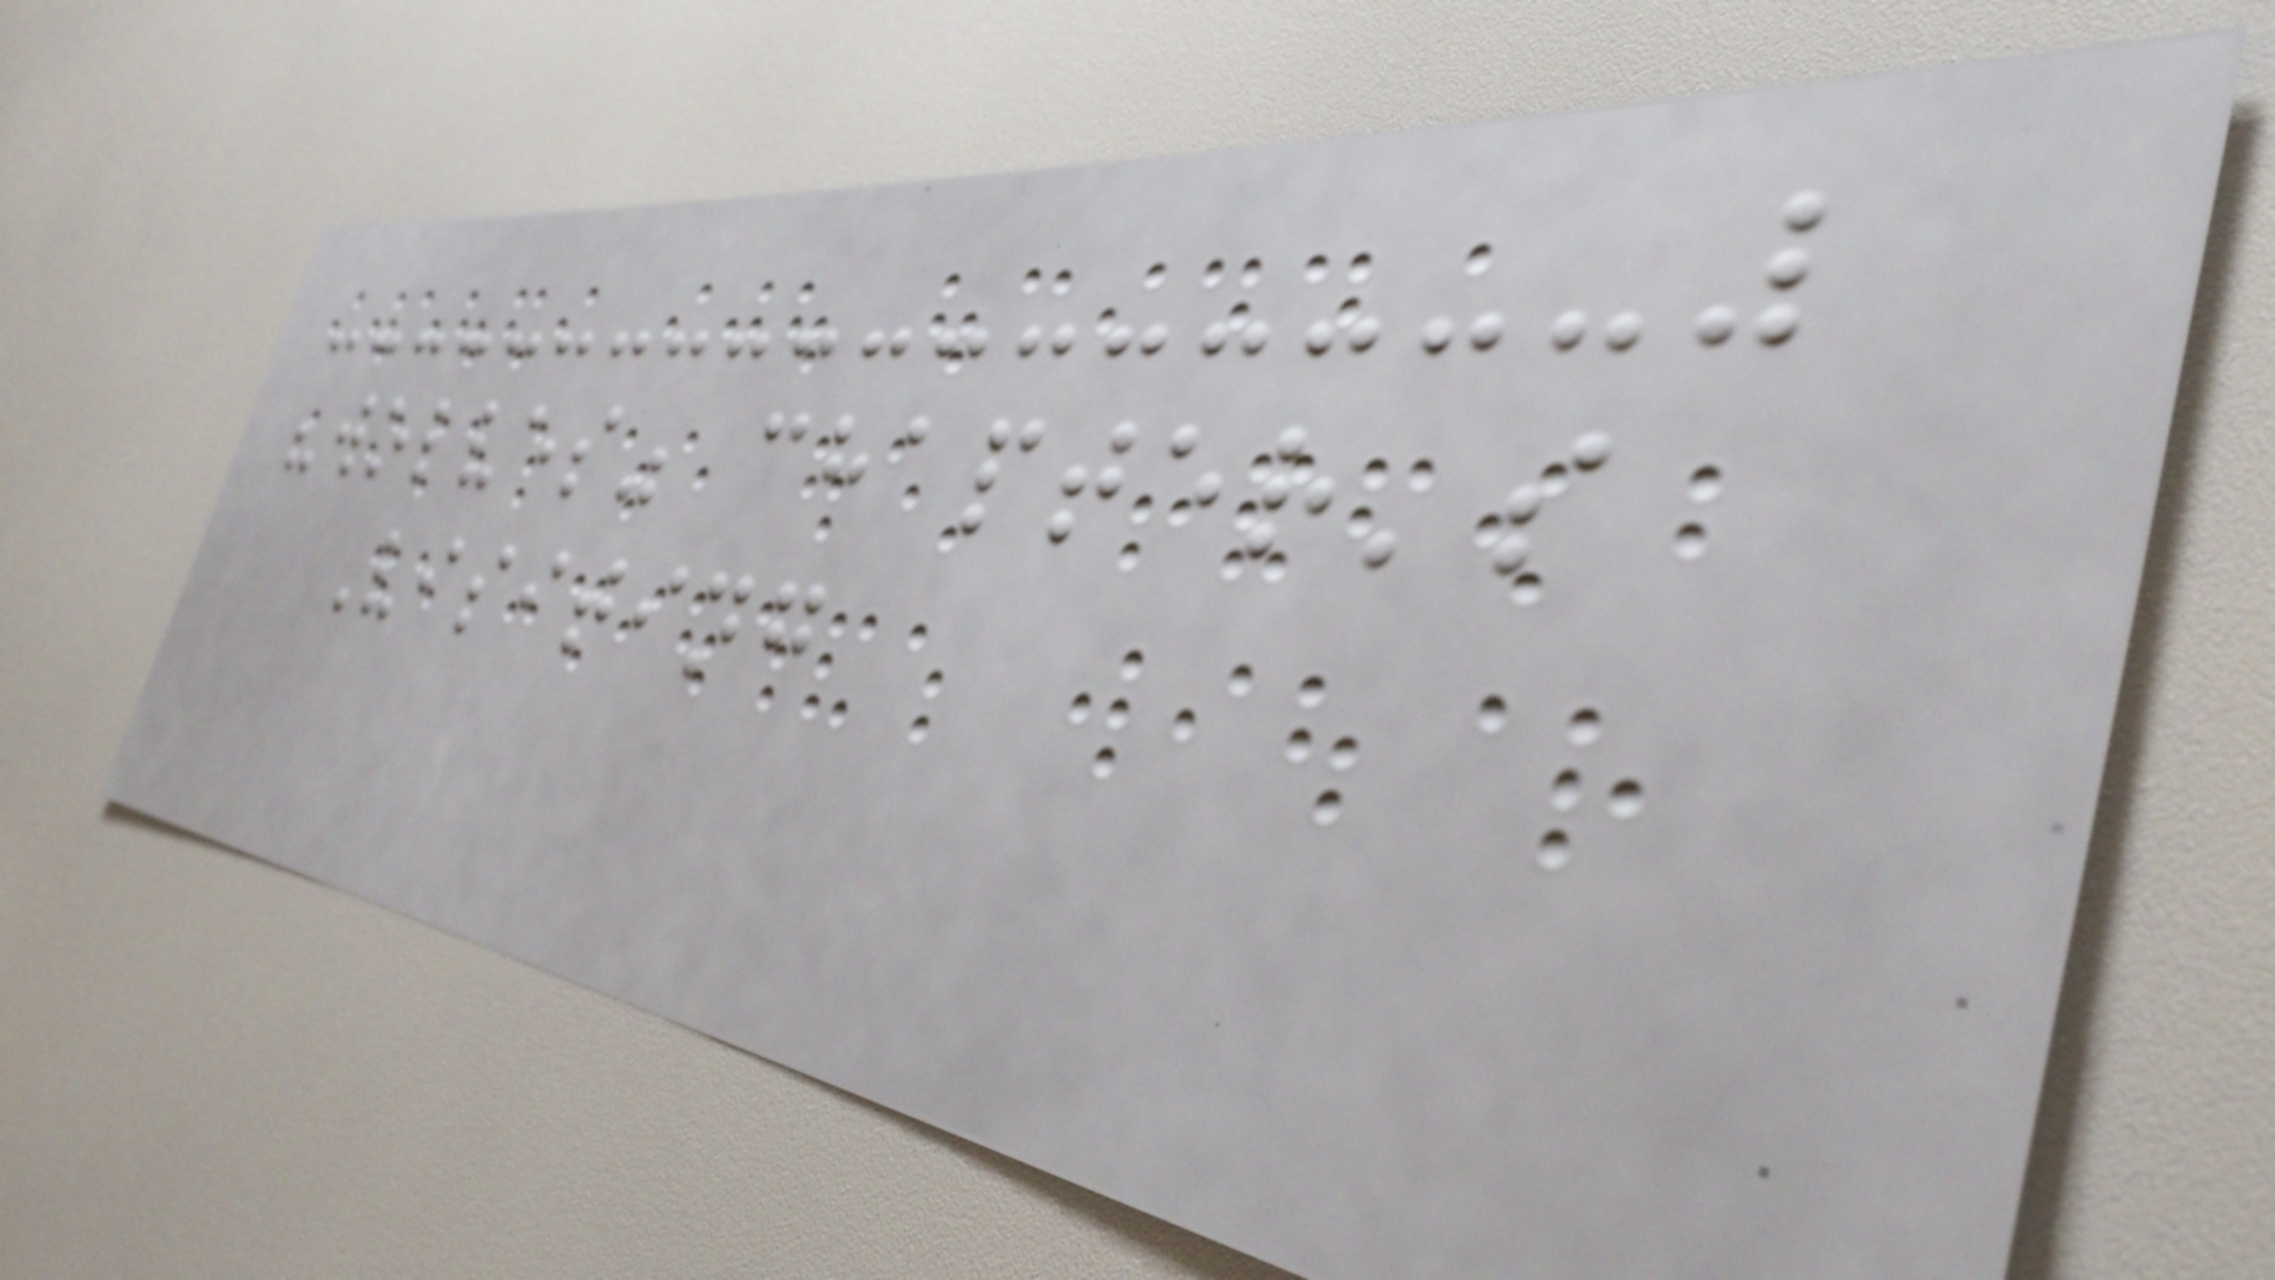"wolves" chapter's
Visiting
